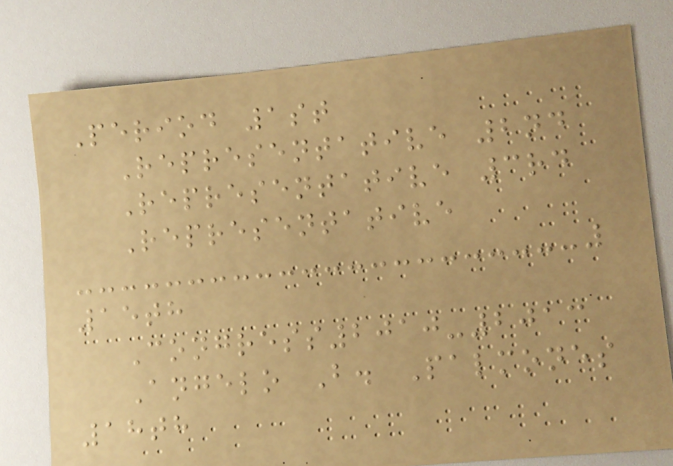Period 1st
Representative 2nd
Representative 3rd
Representative
15th
Congress2010-2013
Angelo B. Palmones
18th
